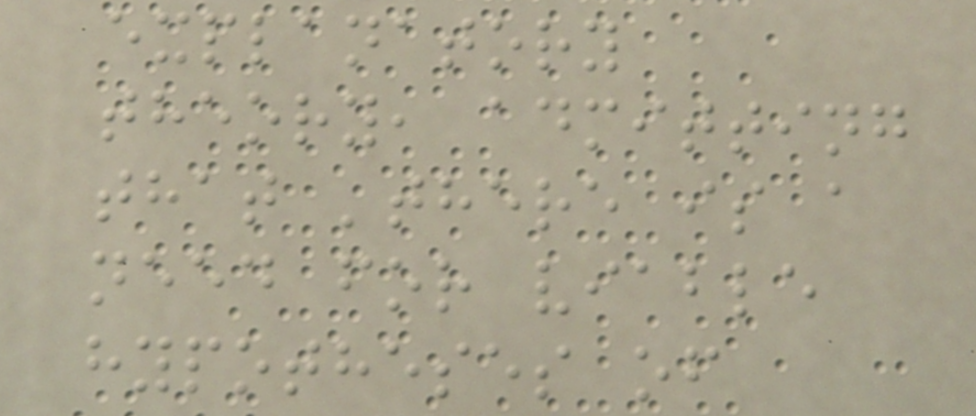explanatory
theory, admitting
that 'there is a
need for viable
hypotheses of
